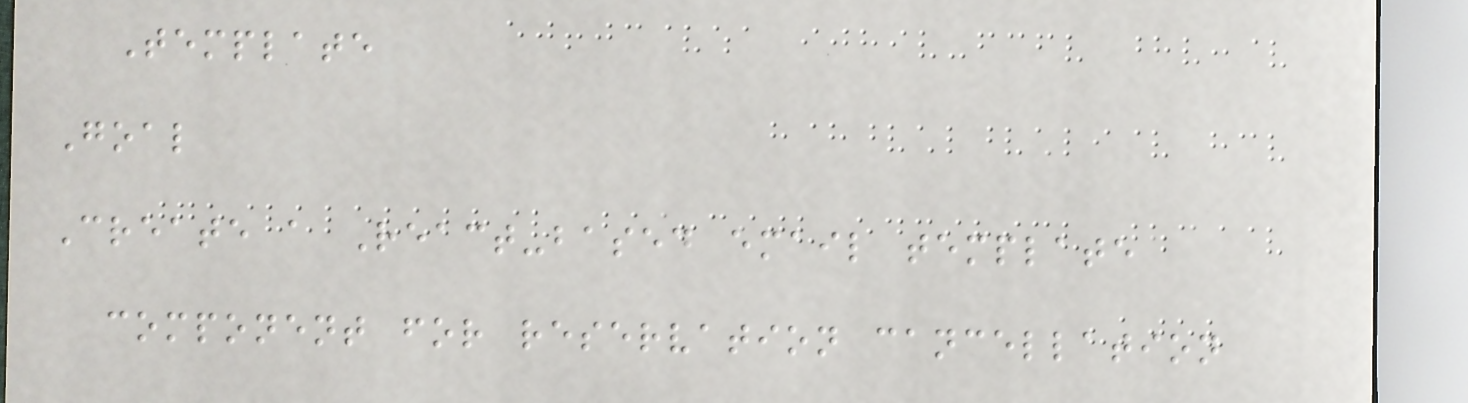Template
Goal
Create a React-based email template
component for reservation cancellation
